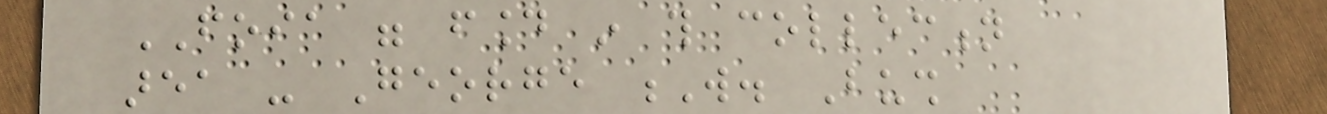FOIA were found in this collection
area - George W. Bush
